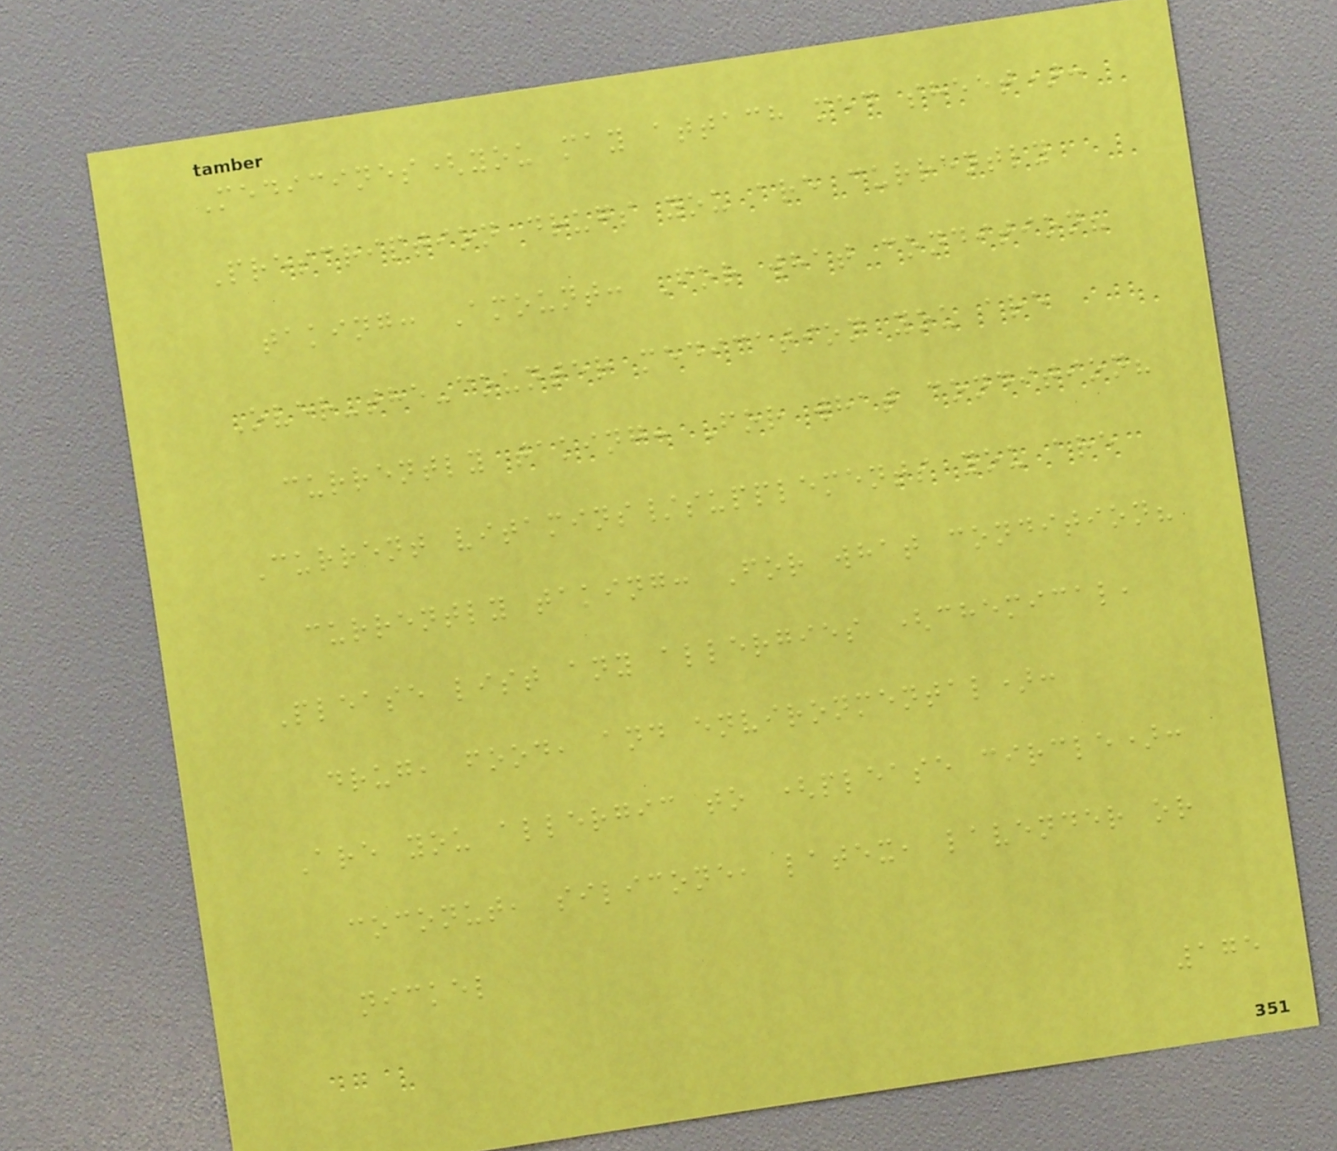Medicines(you may attach med sheet):
Prescription drugs you are currently
taking: Amount: For what condition?
Over-the-counter medication you are
currently taking: For what condition?
Current vitamins/supplements you are
currently taking: For what condition?
Please list any allergies (chemical,
drug, food, and environmental):
Are you allergic to (please circle):
coconut, silicone, latex, lavender or
nickel
175
